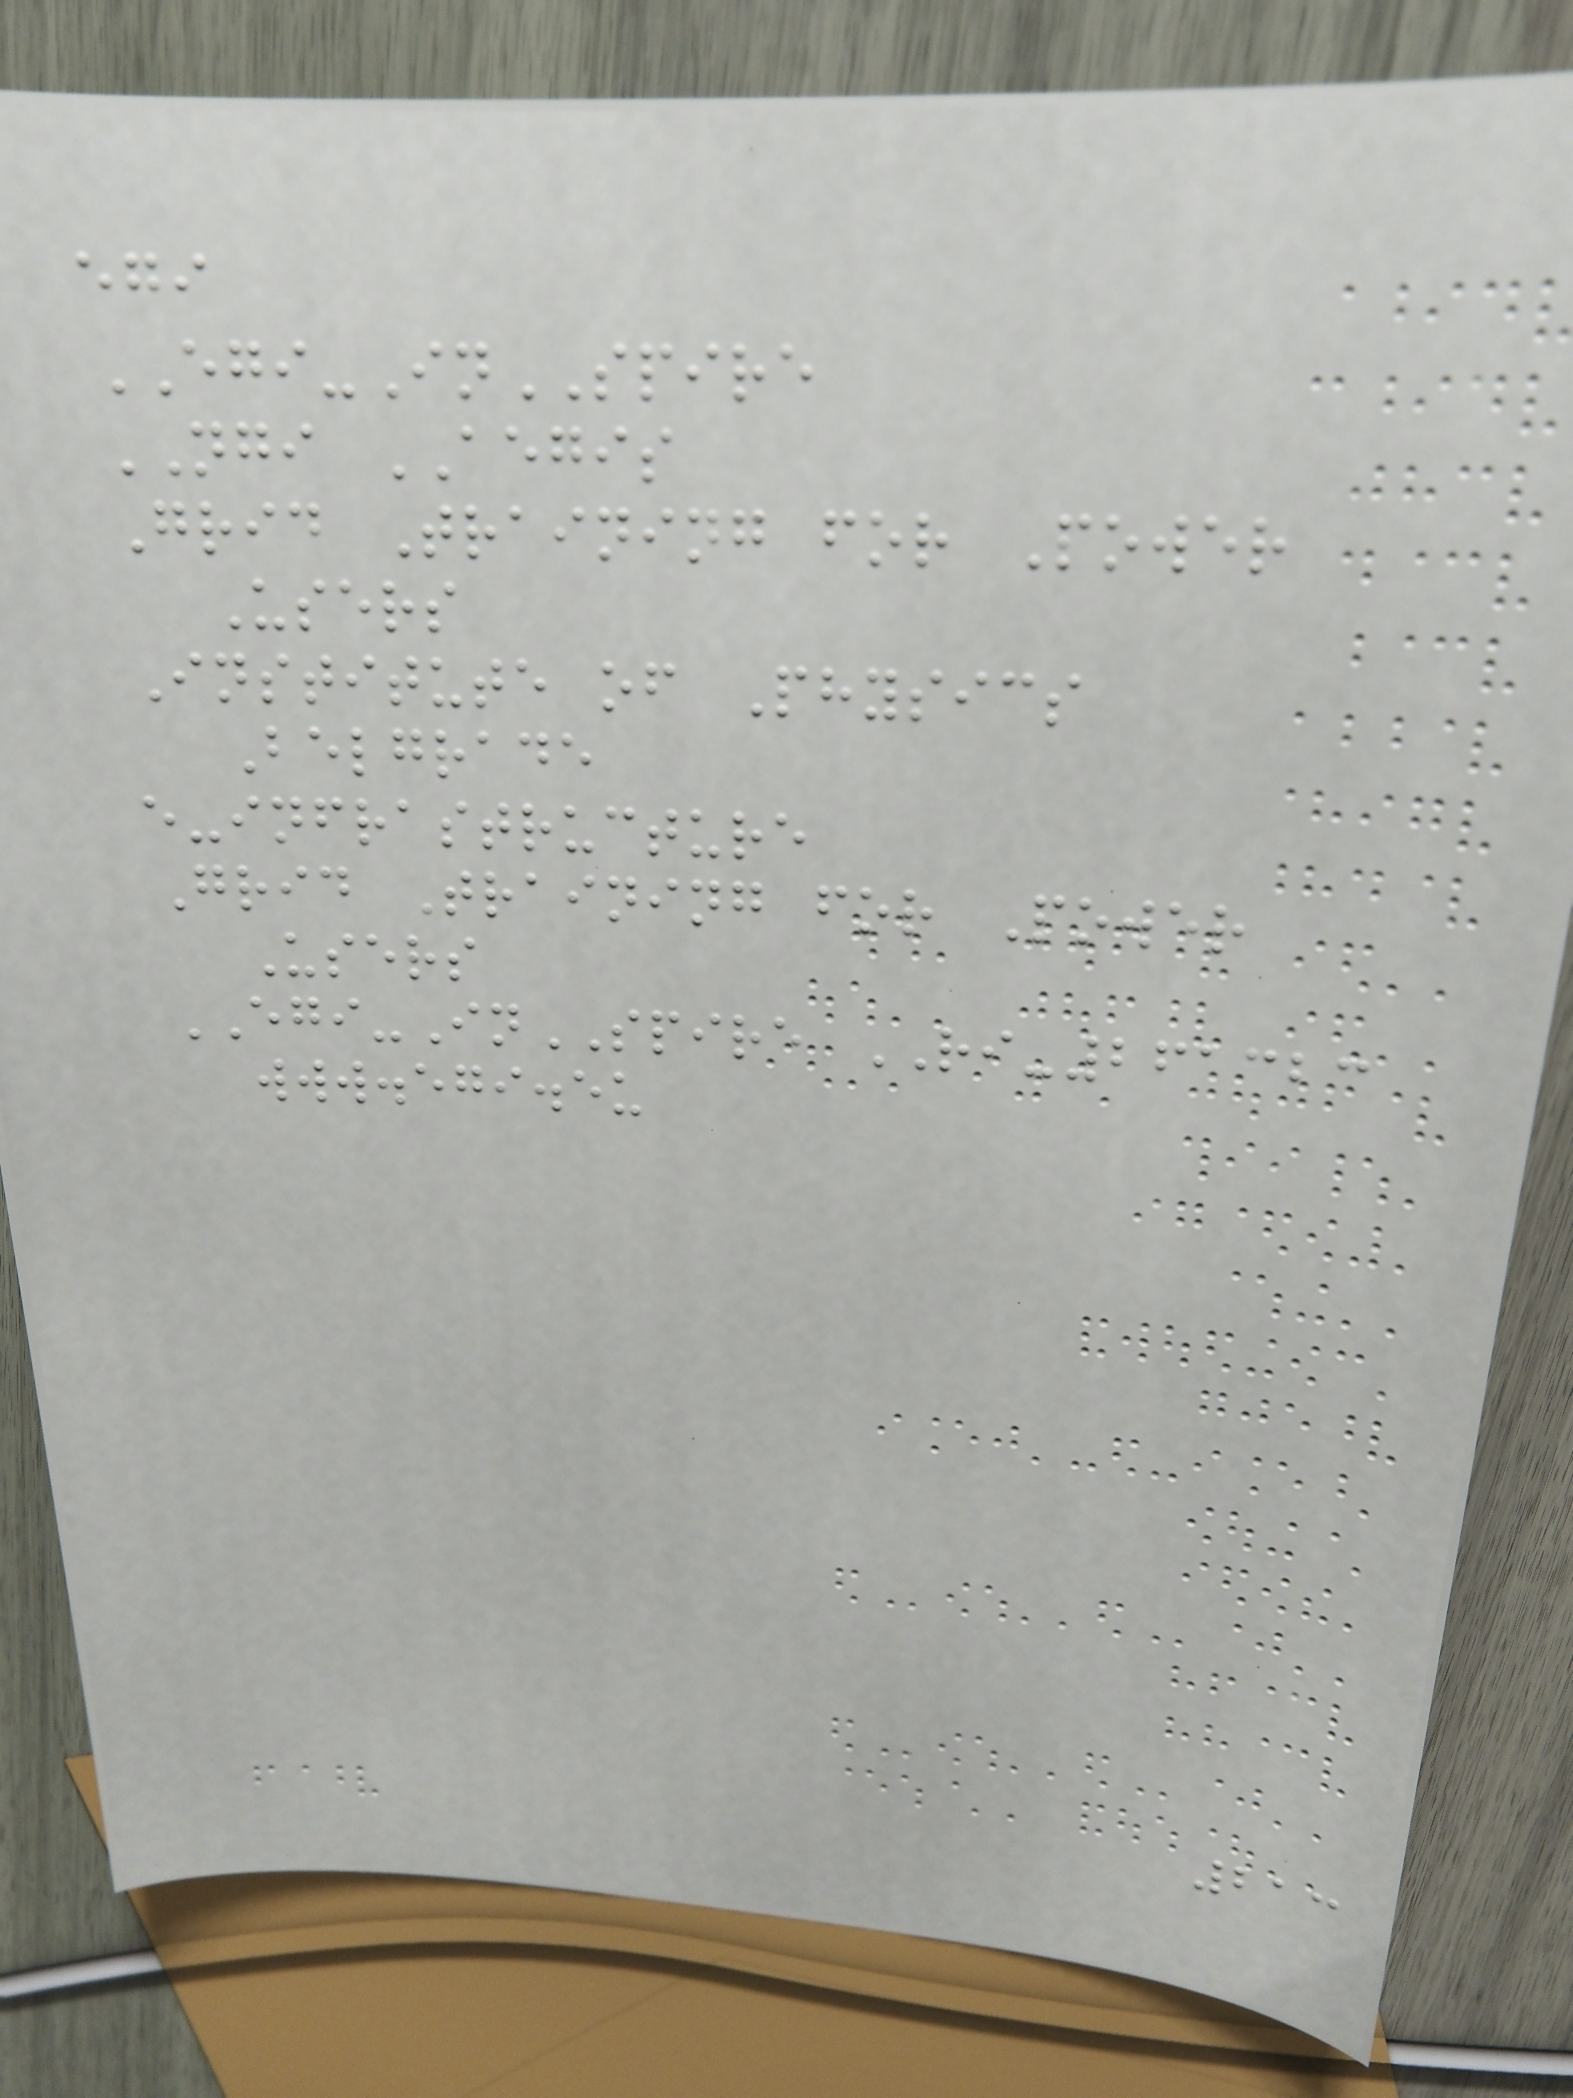egi
EGI-InSPIRE
NGI AEGIS
Grid Training for Power
Users
Institute of Physics
Belgrade
e-infrastructure
Grid Training for Power
Users
EGI-InSPIRE RI-261323
www.egi.eu
213
